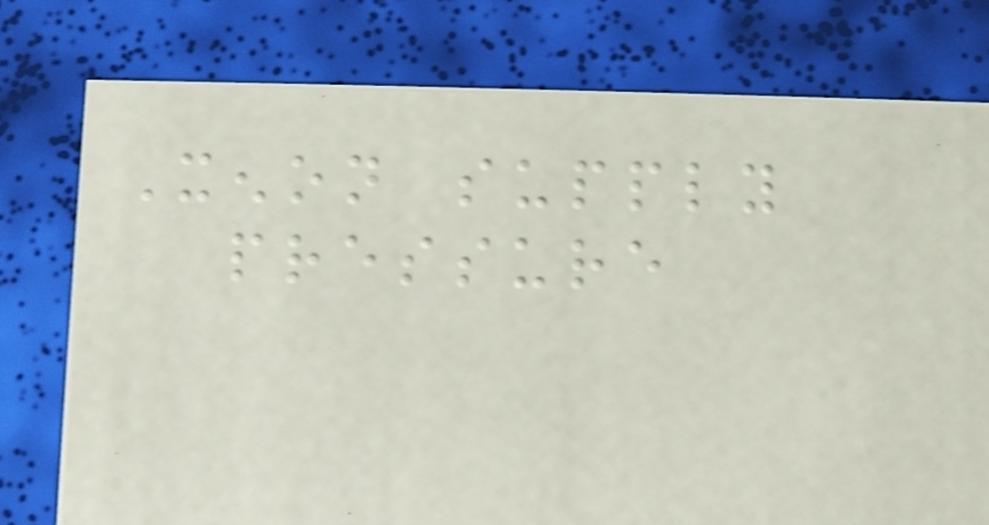Xenon supply
pressure
